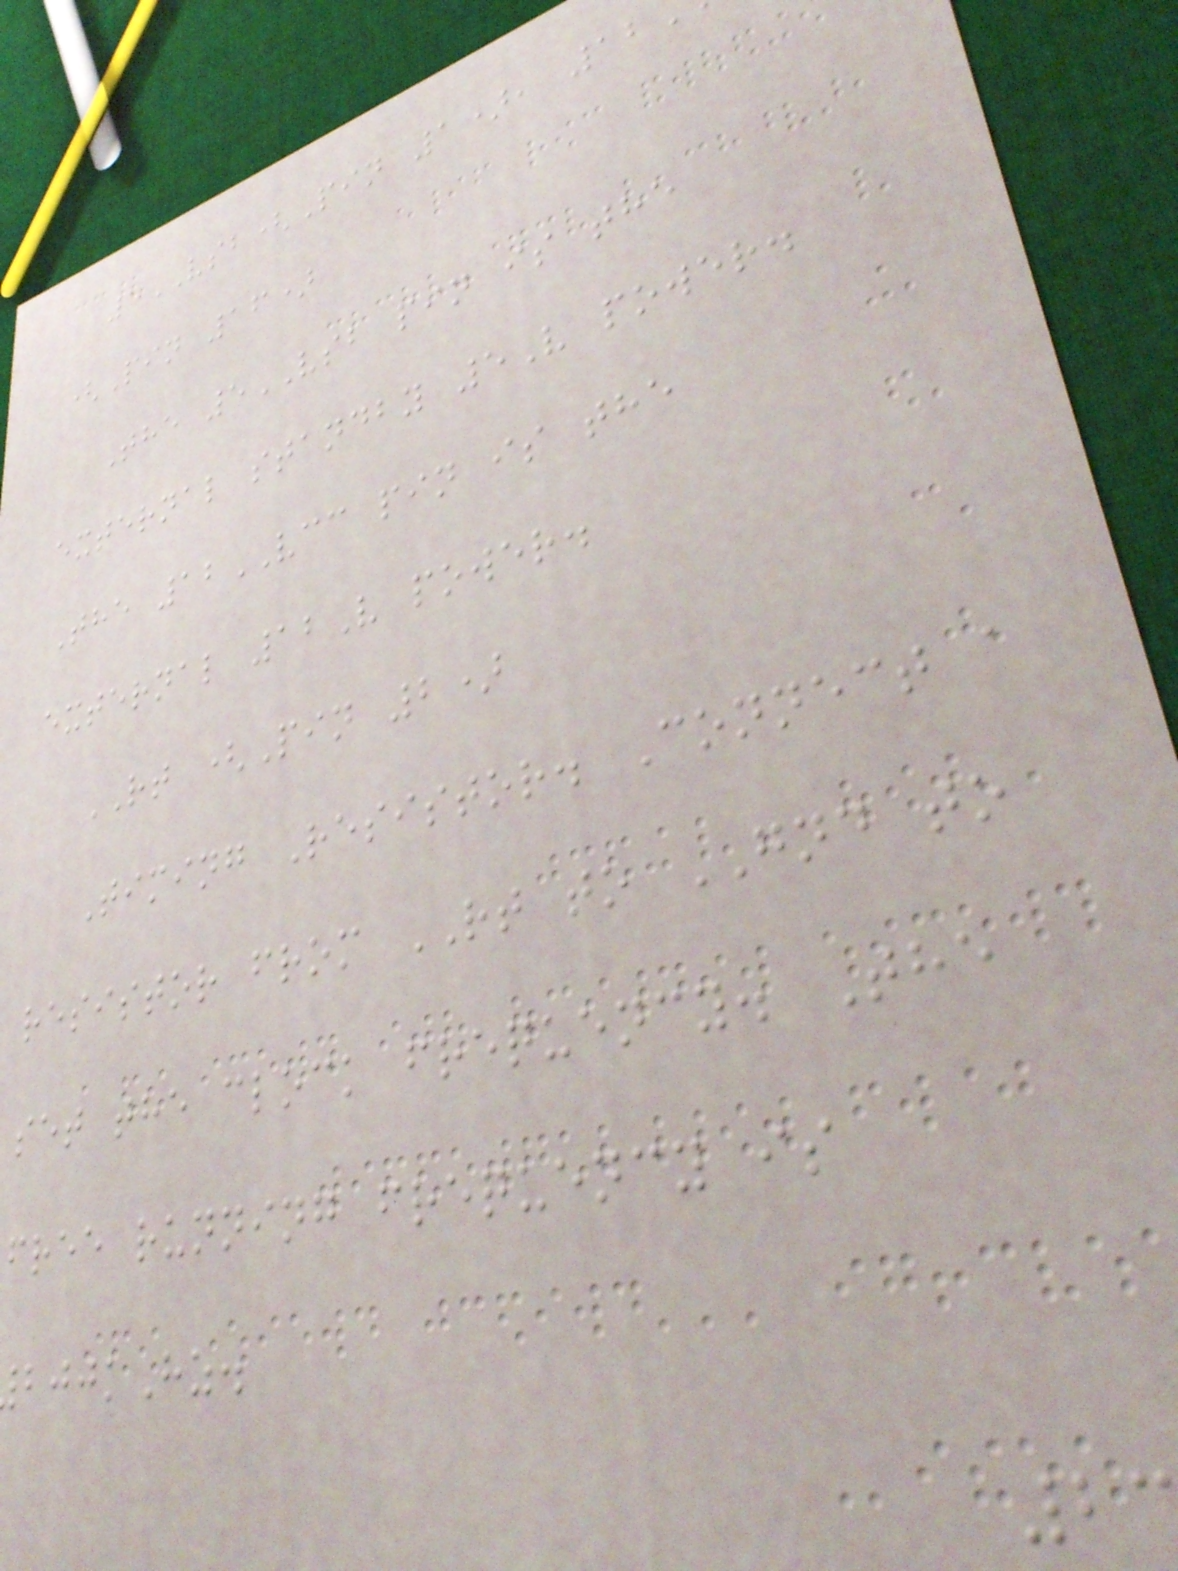5VSB(Pin 1), 12
(Pin 16)
The 5VSB pin is the
external standby 5V power.
The 12VCC pin is the
external 12V power.
RT (Pin 2)
Timing Resistor. Connect a
resistor from RT to GND to
set the clock frequency. The
free running frequency is
kHz.
